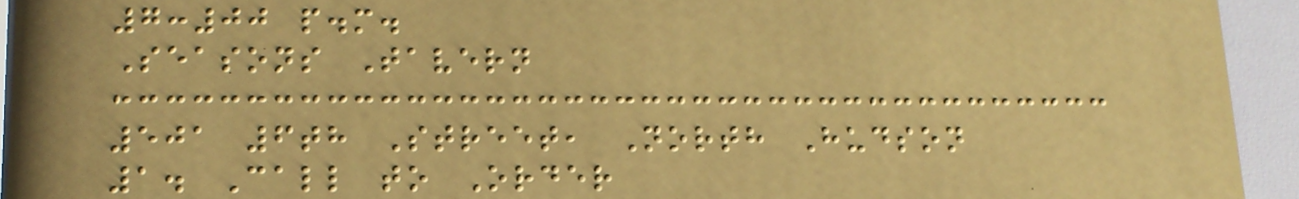7:00 p.m.
Seasons Tavern
501 6th Street, North Hudson
1. Call to Order
